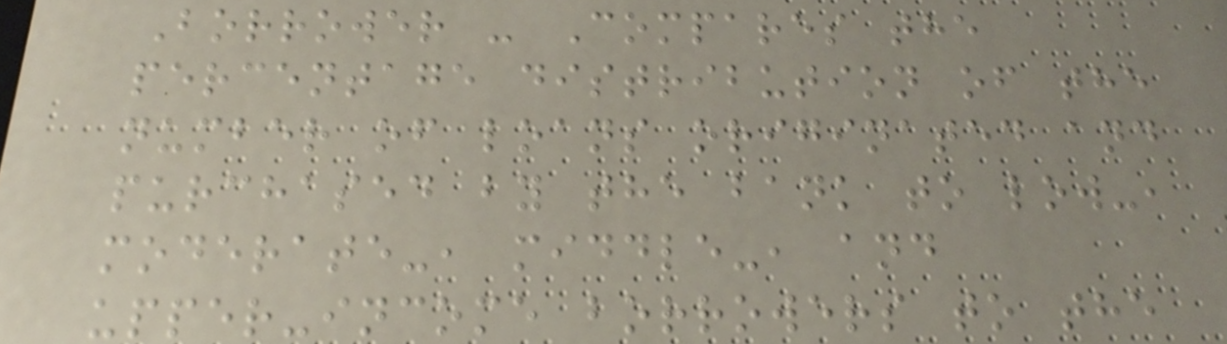Borrower - Compares the
percentage distribution of the
number of loans originated and
purchased by the bank to low-,
moderate-, middle-, and
upper-income borrowers to the
